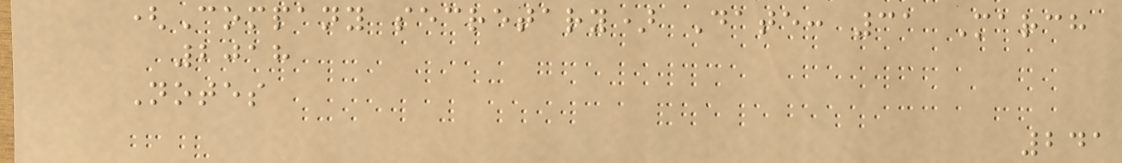(Company secretary) Date: 31 March
2018
Notes
241
